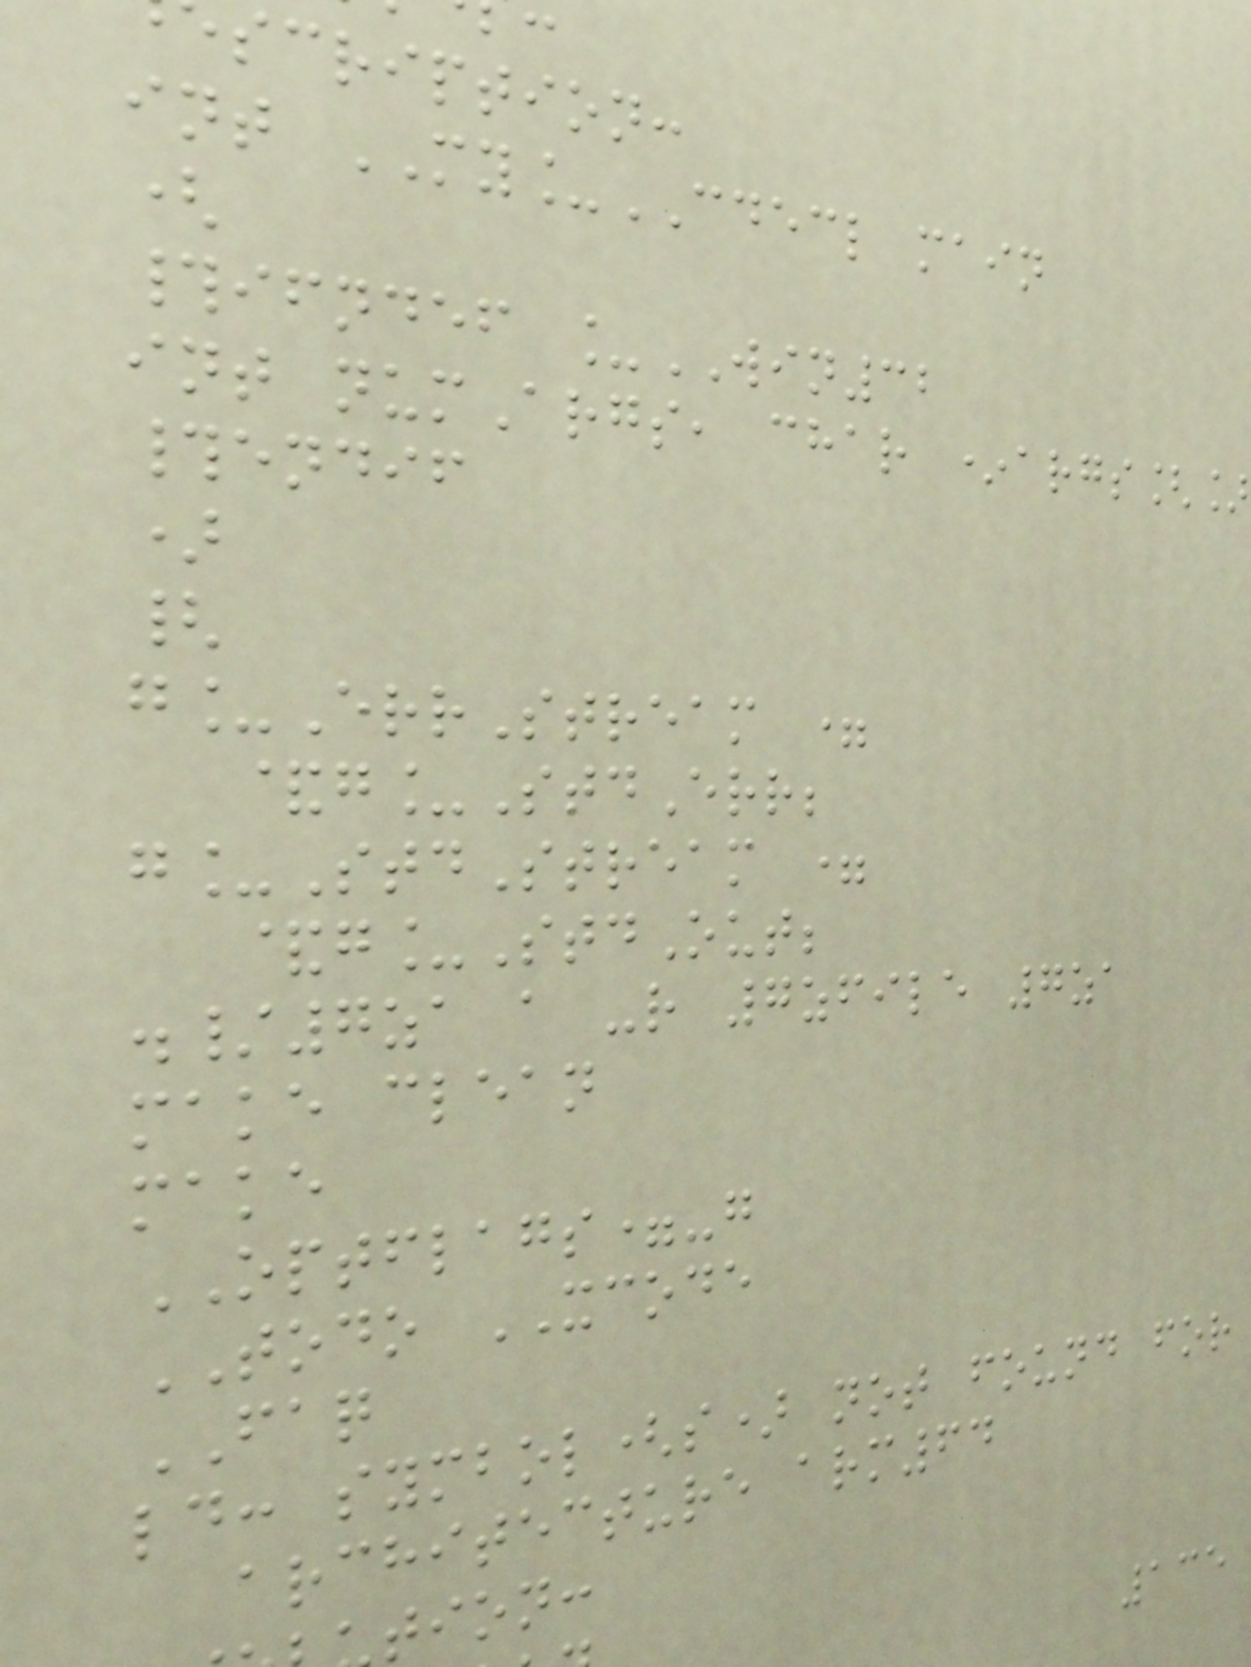scription:
int MY_CDECL main
(
#ifndef _WIN32
int numArgs, char *args[]
#endif
)
{
g_ErrStream =
&g_StdErr;
g_StdStream =
&g_StdOut;
./7za a -r 7zfile 7za
make clean
make
OPTFLAGS=-g
TODO XCODE
FAQ
ld: symbol(s) not found for
architecture arm64
tion:
135
